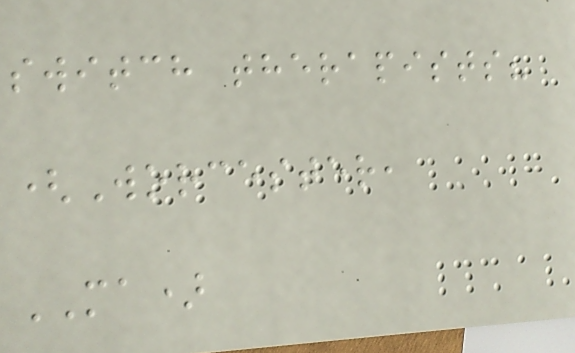switch therapists?
(Worcester,
MA)
